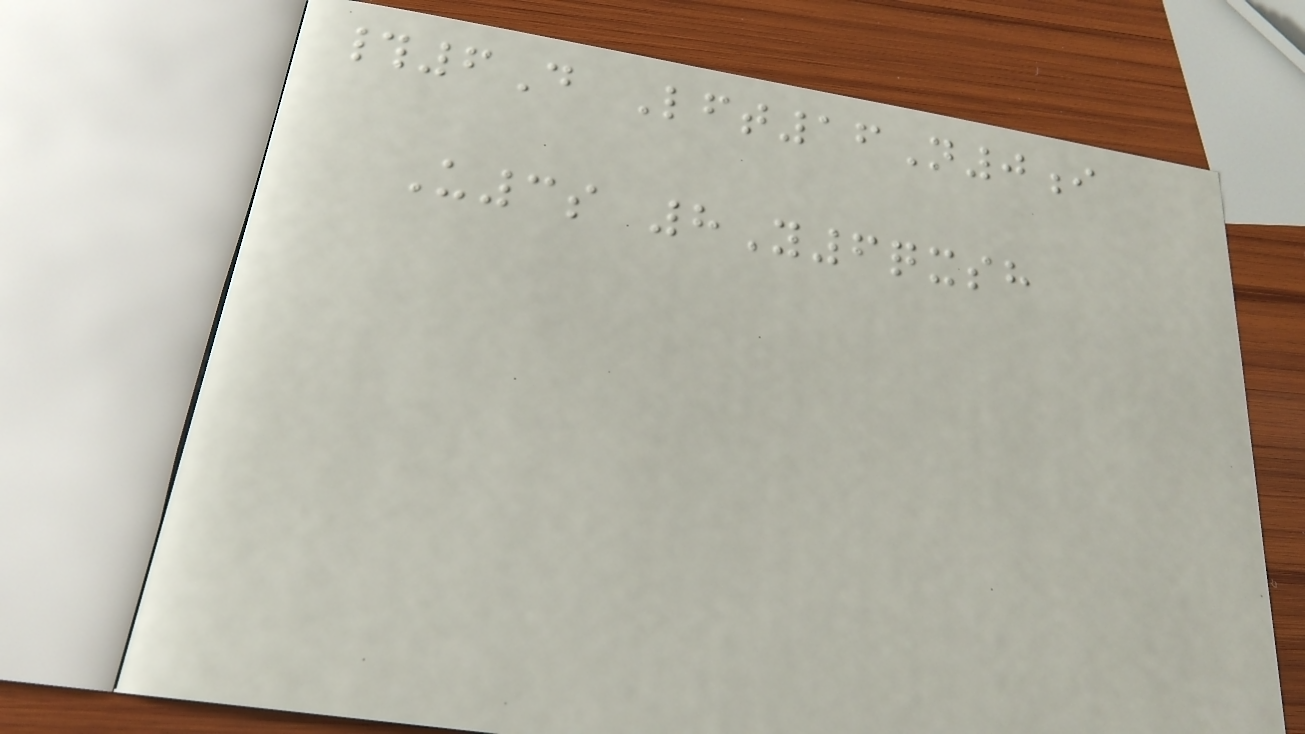#6D Lft16N0i
U3s 8Y6qxsh
